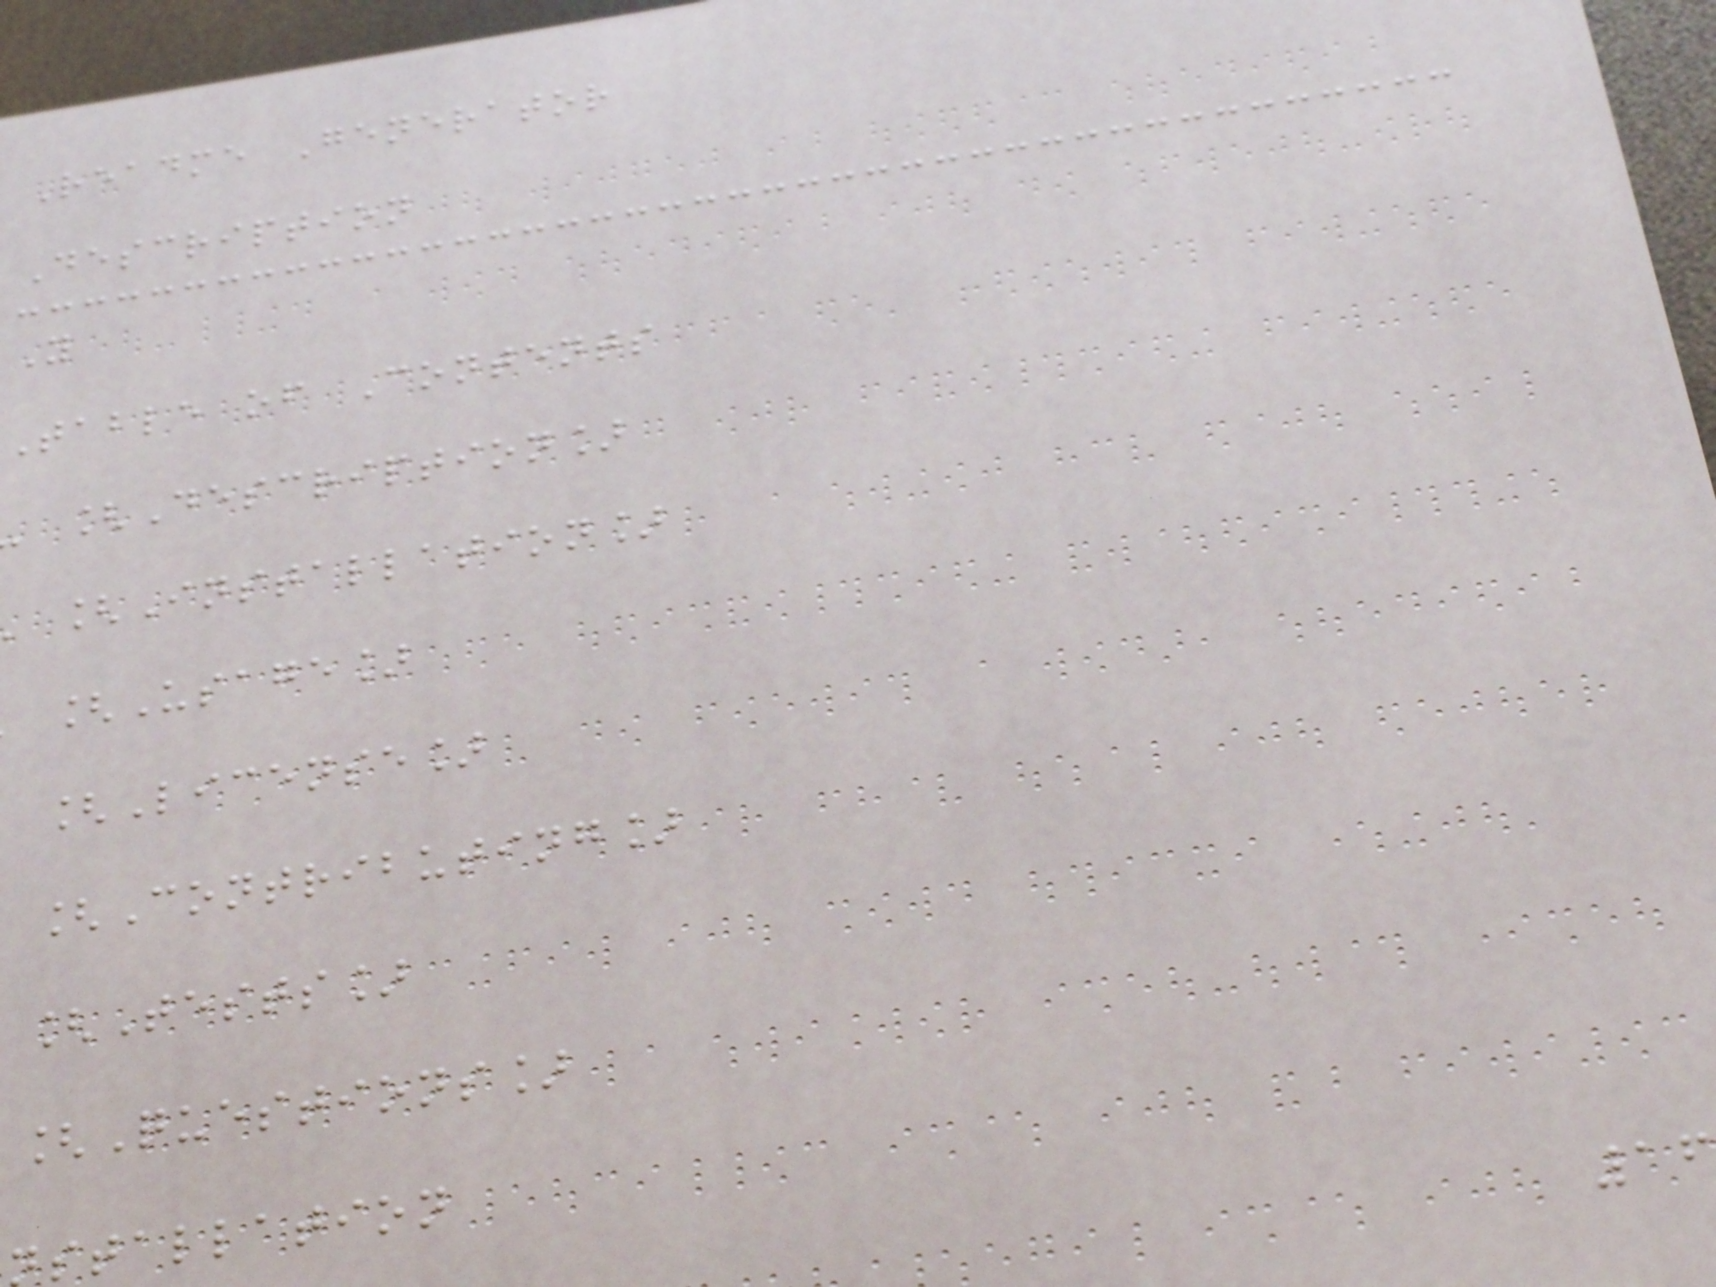Readme Generator
Description
Y
Table of Contents
[Description]
[Installation]
[Usage]
[License]
[Contributing]
[Tests]
[Questions]
stallation
